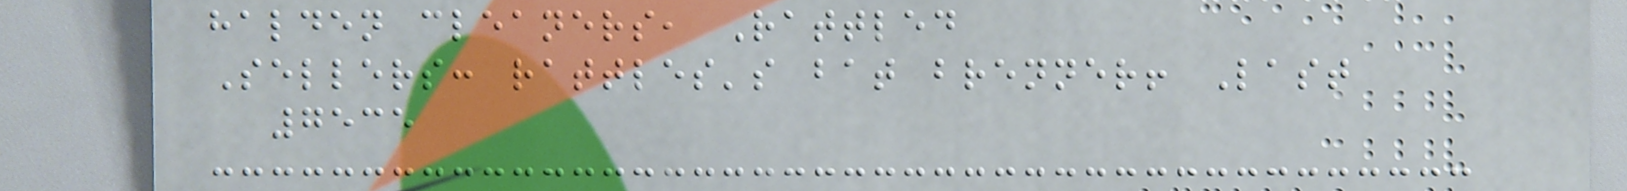halden cleaners, Rattled
Sellers: rattles's bat brenner! Last
7535
